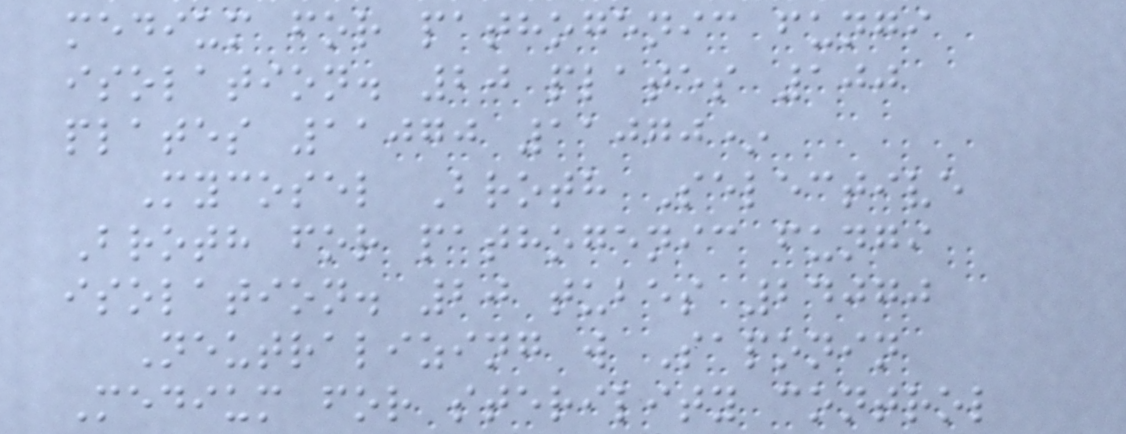medium for pathogenic fungi
isolation. 20 plates 100
plates 11070 11070*
Mycosel Broth Selective
Broth for pathogenic fungi
isolation. 20 tubes 24070
Neutralizing w Saponin
Medium for sterility control
